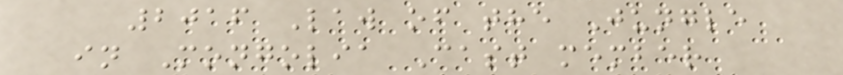2016 Law of the Jungle
in Mongolia Cast member
